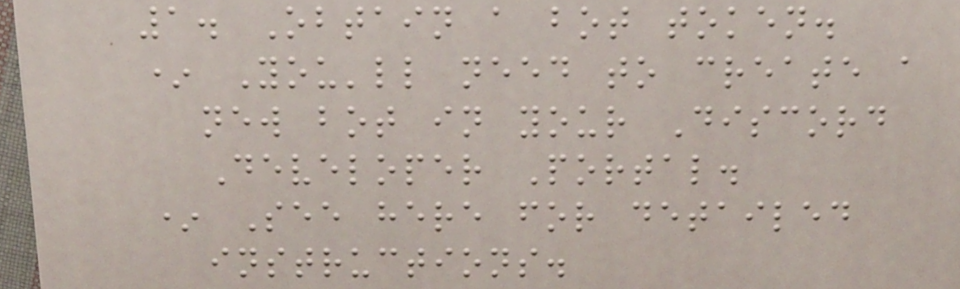1. Obtain a bot token.
* You'll need to create a
new bot in your Discord
Developer Portal.
* See here for detailed
instructions.
